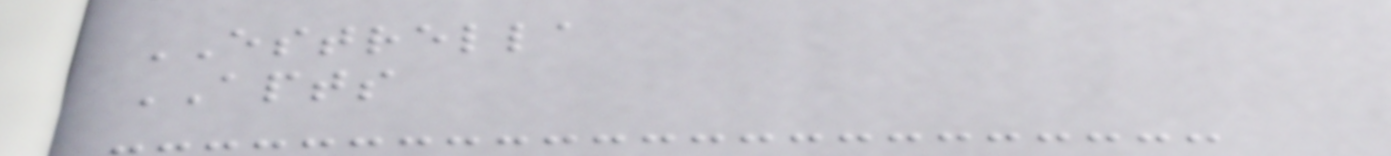ESTRELLA
APTS
